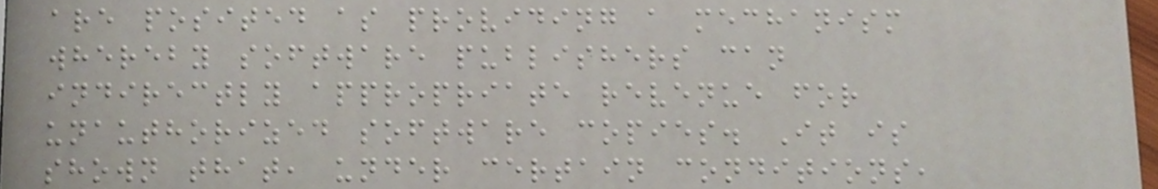are posited as providing a mechanism
whereby software publishers can
indirectly appropriate revenue for
unauthorized software copies. It is
shown that, under certain conditions,
